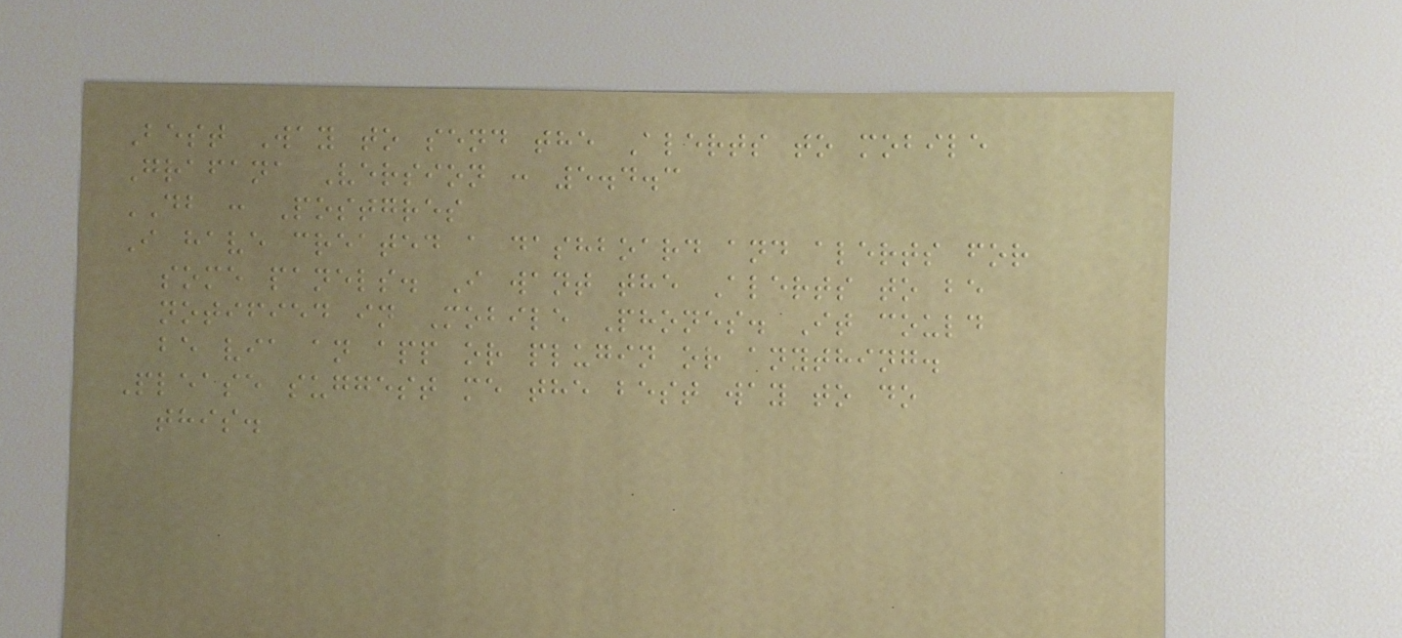Best Way to send the Alerts to mobile
Grafana Version : 5.4.3
DB : Postgres
I have created a dashboard and alerts for
some panels. I want the Alerts to be
notified in Mobile Phones. It could
be via an app or plugin or anything.
Please suggest me the best way to do
this.
